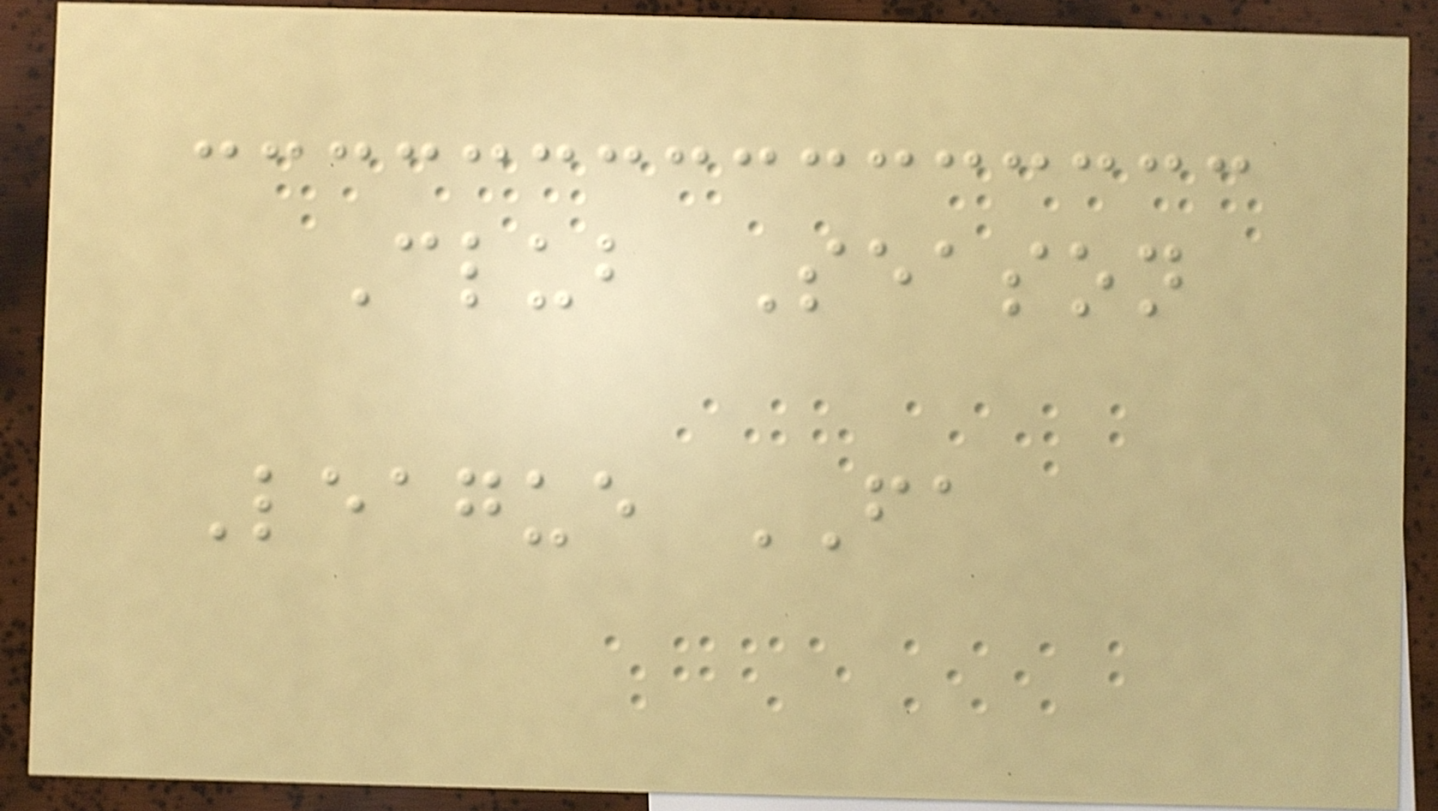Club Season
League FA
